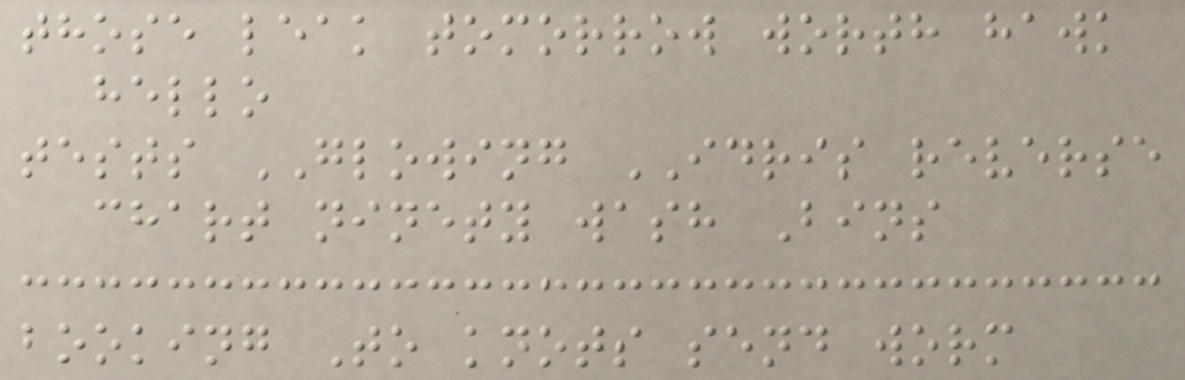those leak tomorrow worth hawk
hello
tests GLOWING IDRIS reverse
chart ninety wash Bins
booking To knots send worm
